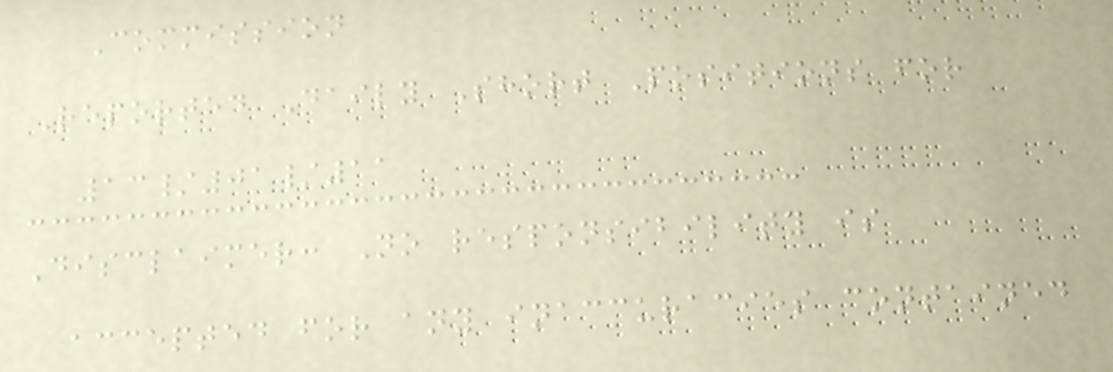Commission
Reported Daily Short Positions for
13/01/11
Disclaimer: No responsibility is
accepted for any inaccuracies contained
